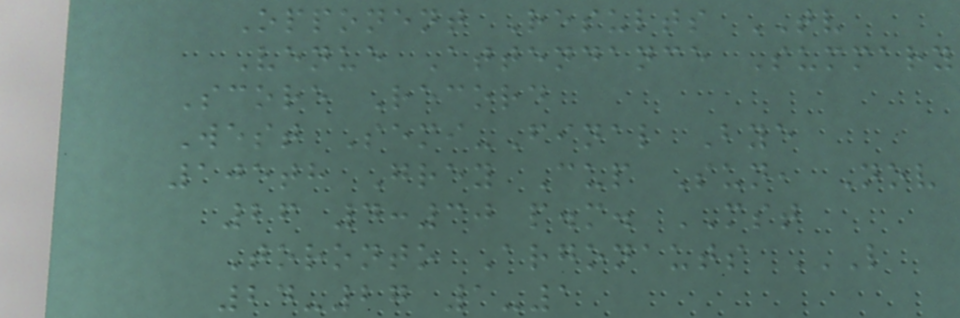Opponent Results TV
Venue Attendance Summary
Score Record
West Semi-Final Bye
105th Grey Cup Sun, Nov
26 4:30 p.m. MST
Toronto Argonauts L
24-27 1-1
